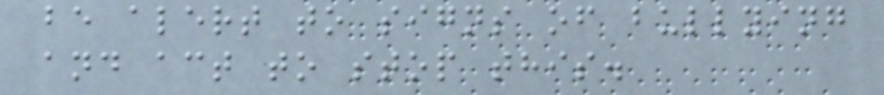be alert to signs of bullying
and act to stop this.
